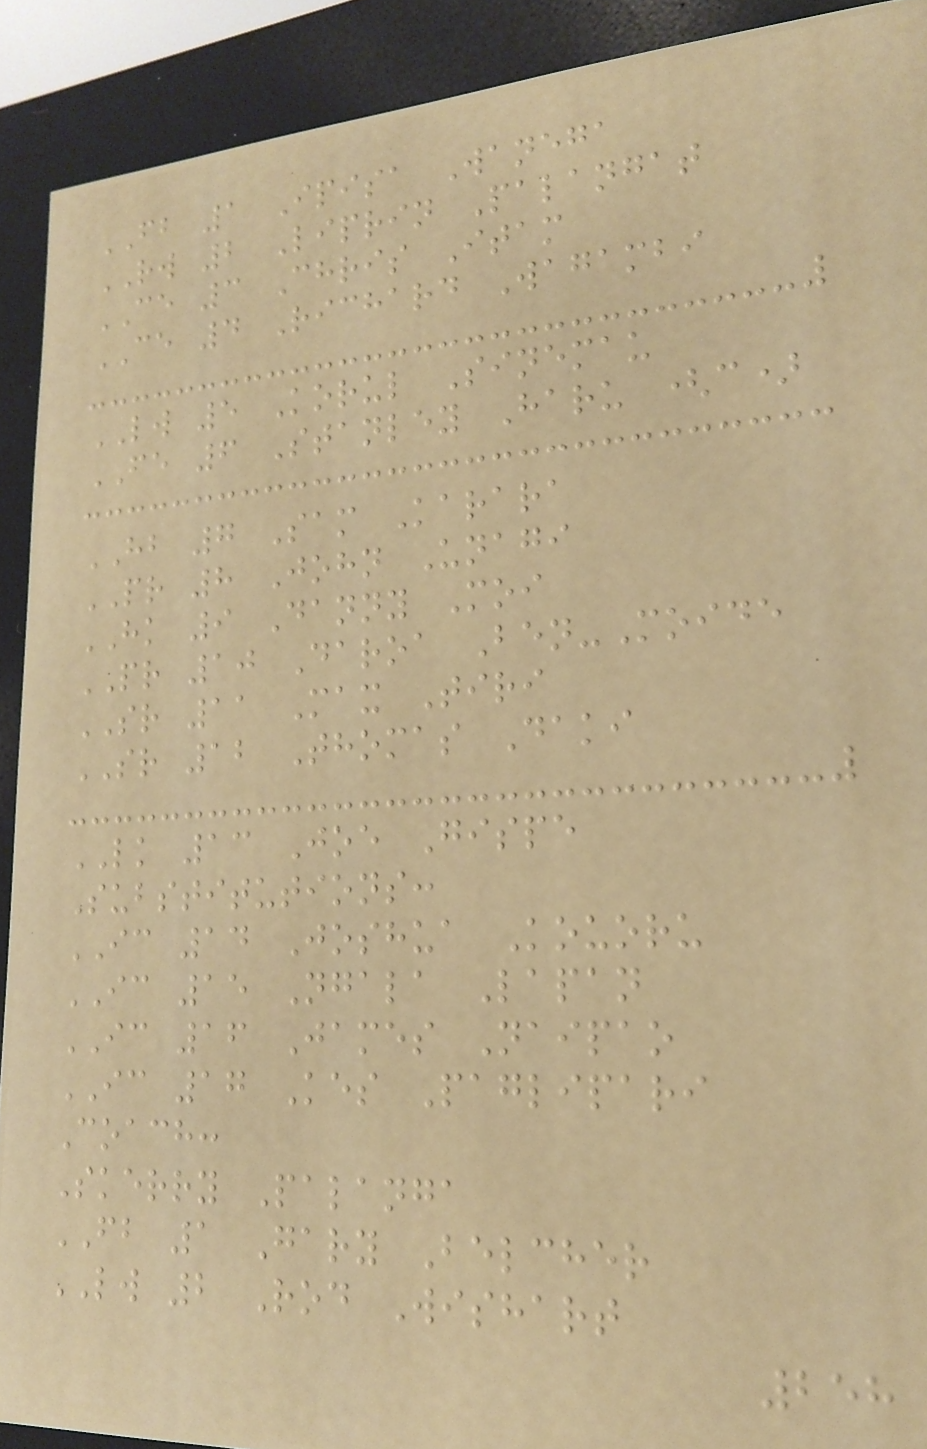FB 1 Ipisa Wanega
RW 2 Liprin Palangat
CE 3 Chris Itam
CE 4 Richard Wagambi
LW 5 Korul Sinemau
FE 6 Stanley Haru (c)
HB 7 Sam Karara
PR 8 John Unagi
HK 9 Danny Moi
PR 10 Daroa Ben-Moide
SR 11 Max Tiri
SR 12 Thomas Daki
LK 13 Joe Gispe
Substitutions:
IC 14 Joshua Kouoru
IC 15 Ngala Lapan
IC 16 James Naipao
IC 17 Kes Paglipari
Coach:
Skerry Palanga
FB 1 Gary Belcher
LW 2 Rod Wishart
258
